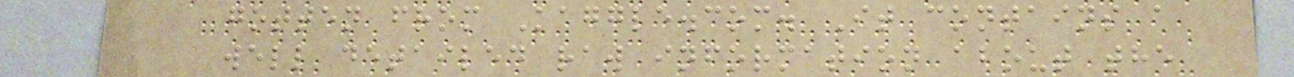gotten from Kaggle.com. It contains a
well detailed raw information about the
